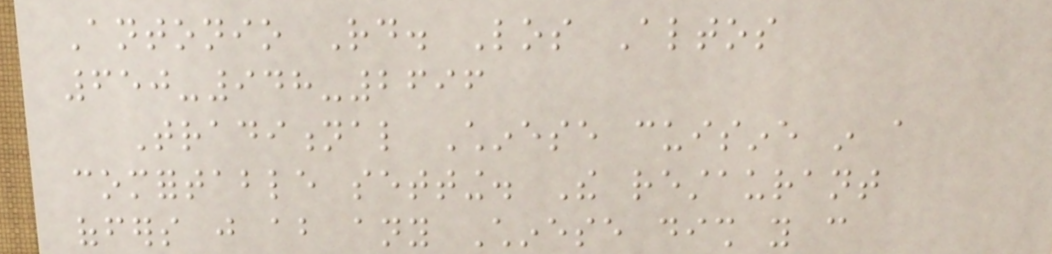Antonio Rd. Los Altos
650-948-2696
Traditional Chinese cuisine in a
comfortable setting. The restaurant
offers just about any Chinese dish you can
